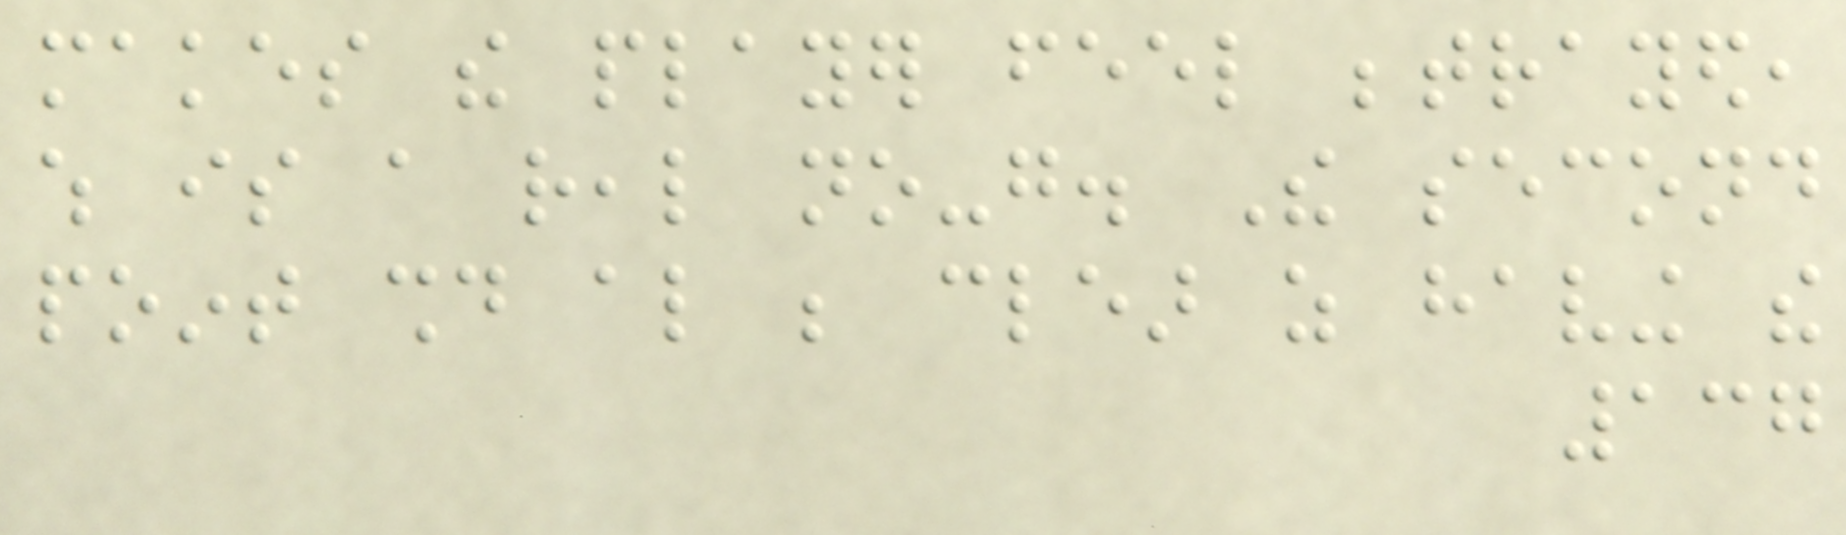makes the player feel betrayed,
which is a real no-go. The second
point should also be clear as having the
137
